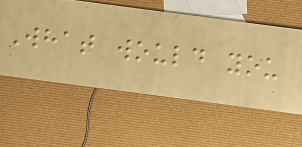What would you
